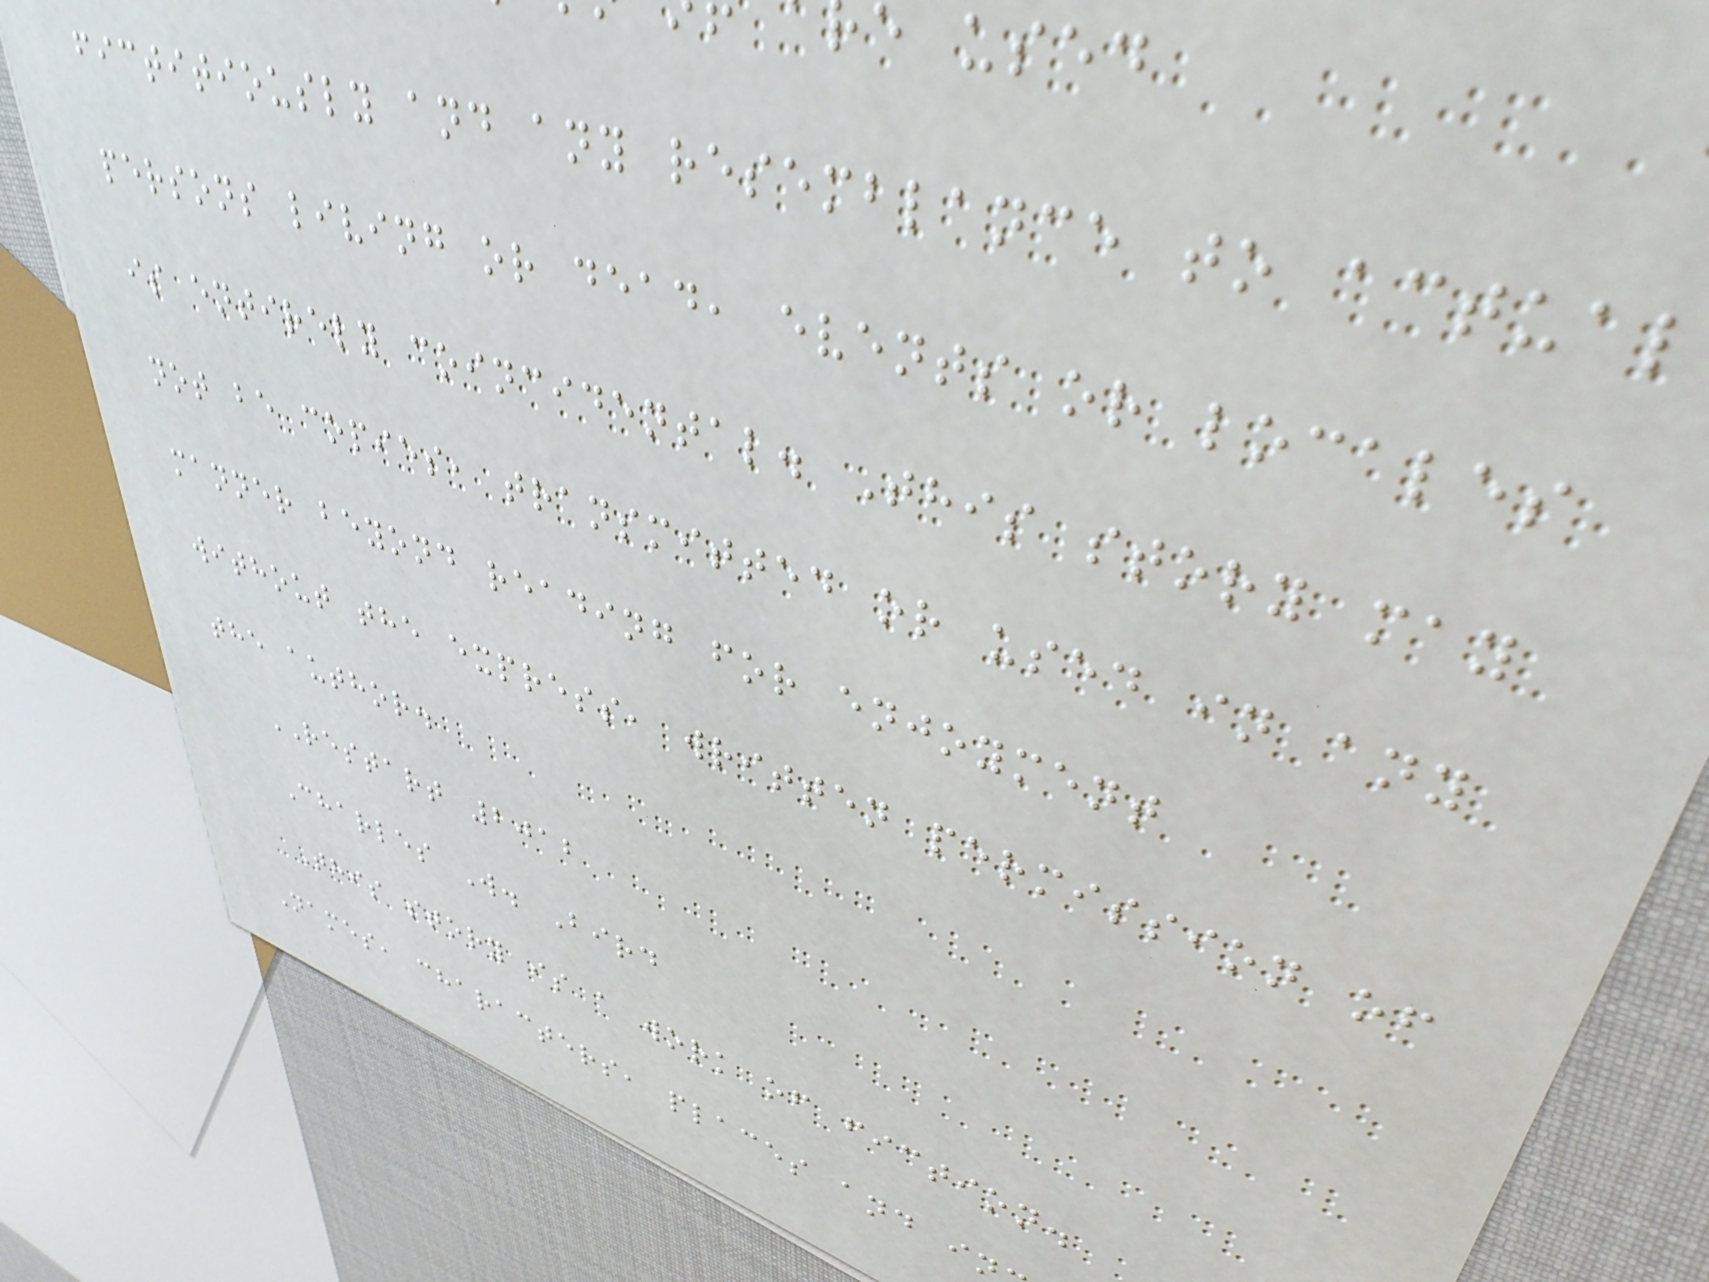fictitiously and any resemblance to actual
persons living or dead, events or locales
is entirely coincidental. This story may
not be copies, transmitted or used in any
manner beyond reading for enjoyment
without the express, written permission of
the author.
RESTART 2012
Charles W. Bird
This story is a work of fiction.
Names, characters, places and in
